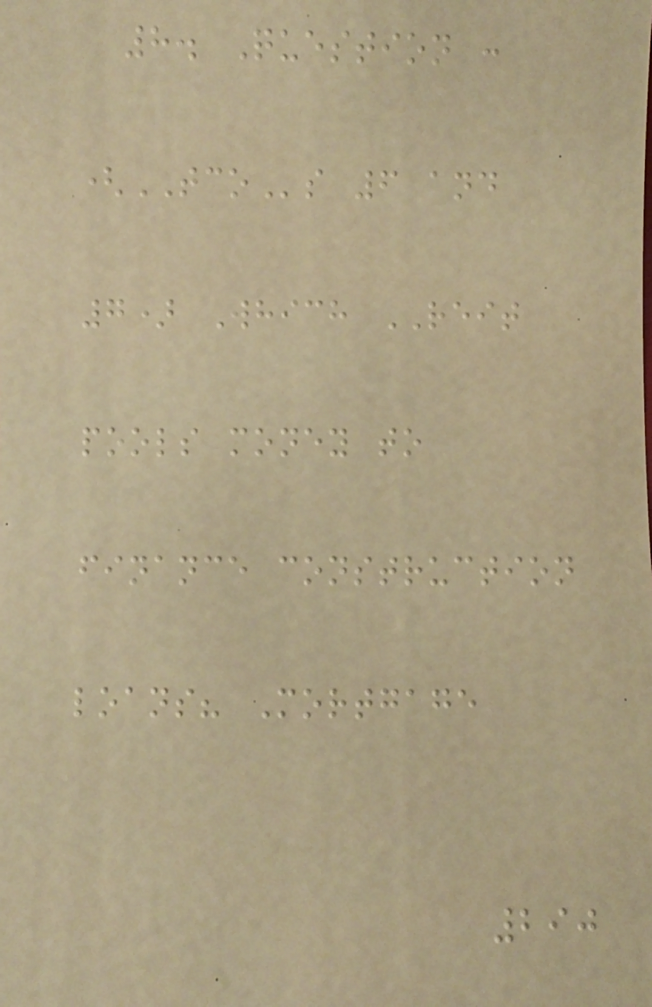8. Question :
(TCOs 6 and
7) Which REIT
pools money to
finance construction
loans? Mortgage
290
